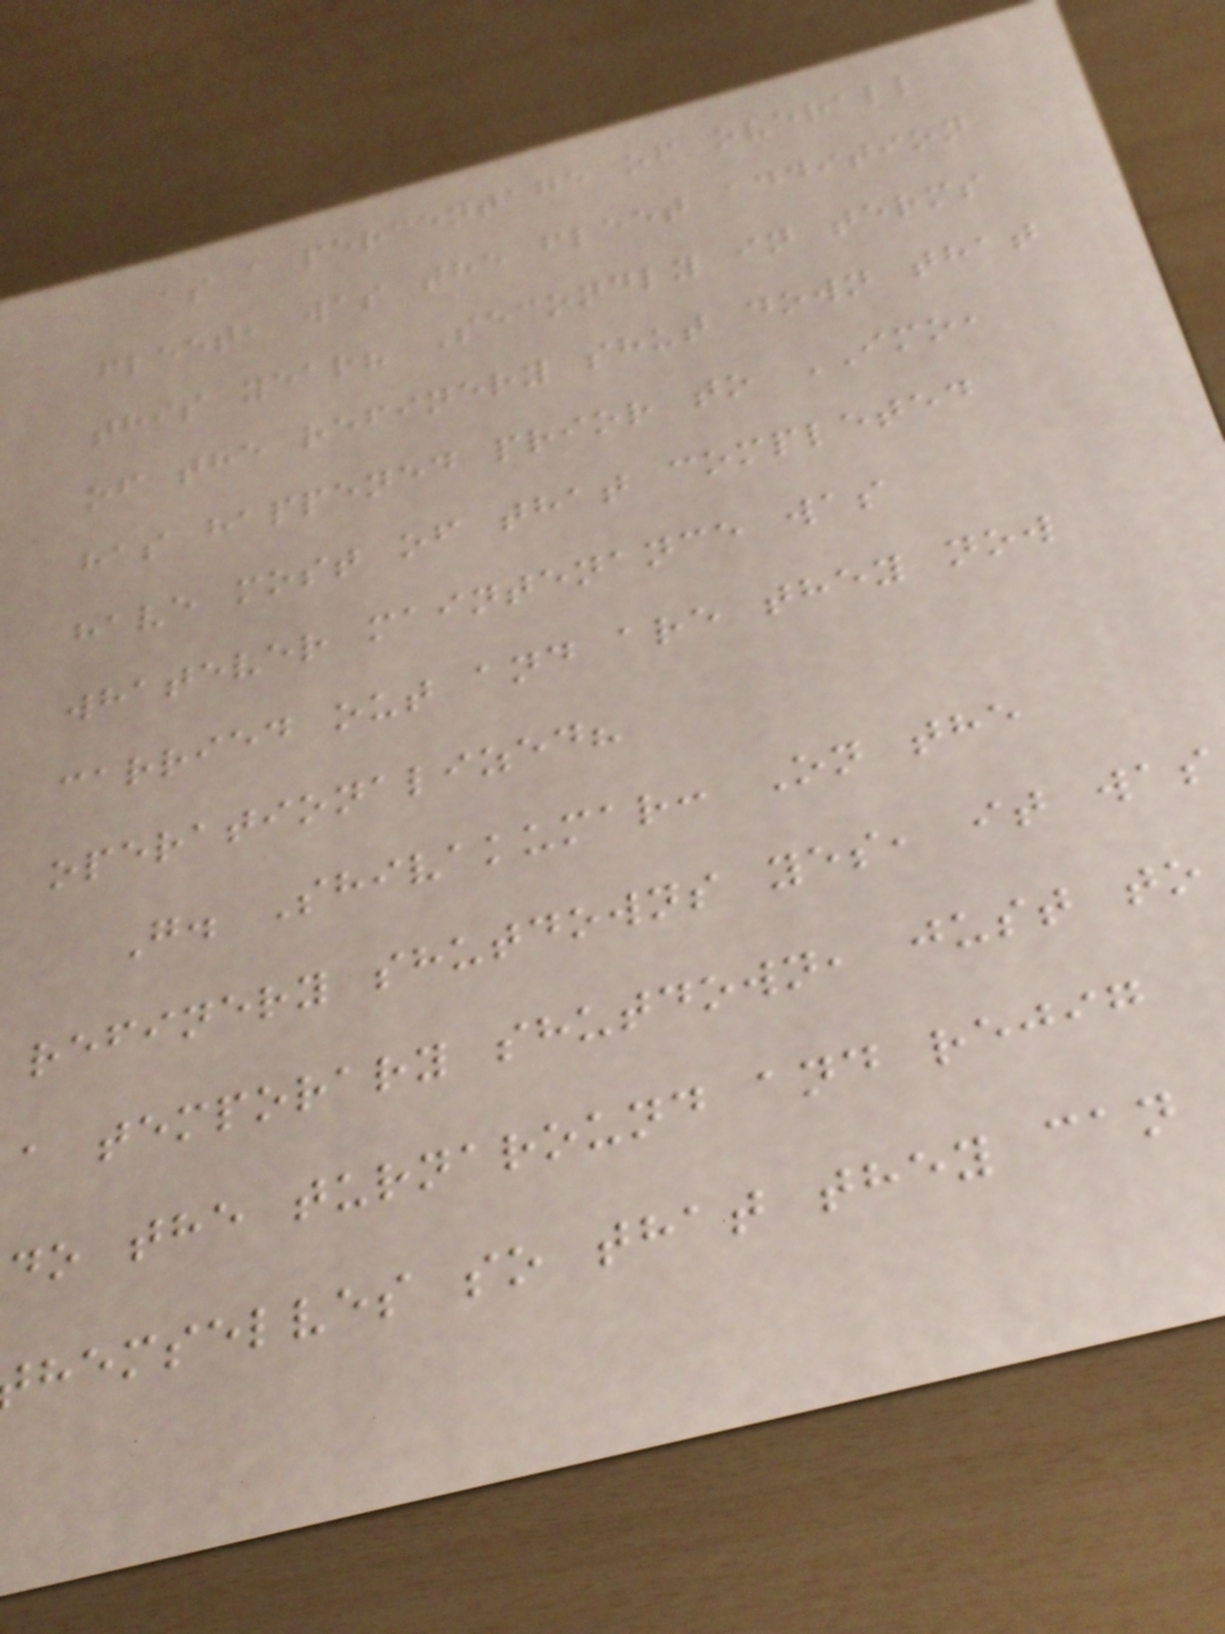as a percentage of overall
fleet, was the fleet addition
this year? Secondly in terms
of the refinery shut down that
has happened prior to IMO,
have most of that completed
whatever maintenance was
carried out and are they now
operationalized?
G. Shivakumar: On the
refinery shutdowns yes, it was
a temporary shutdown, just to
do the turnaround and rejig
hemselves so that they can
